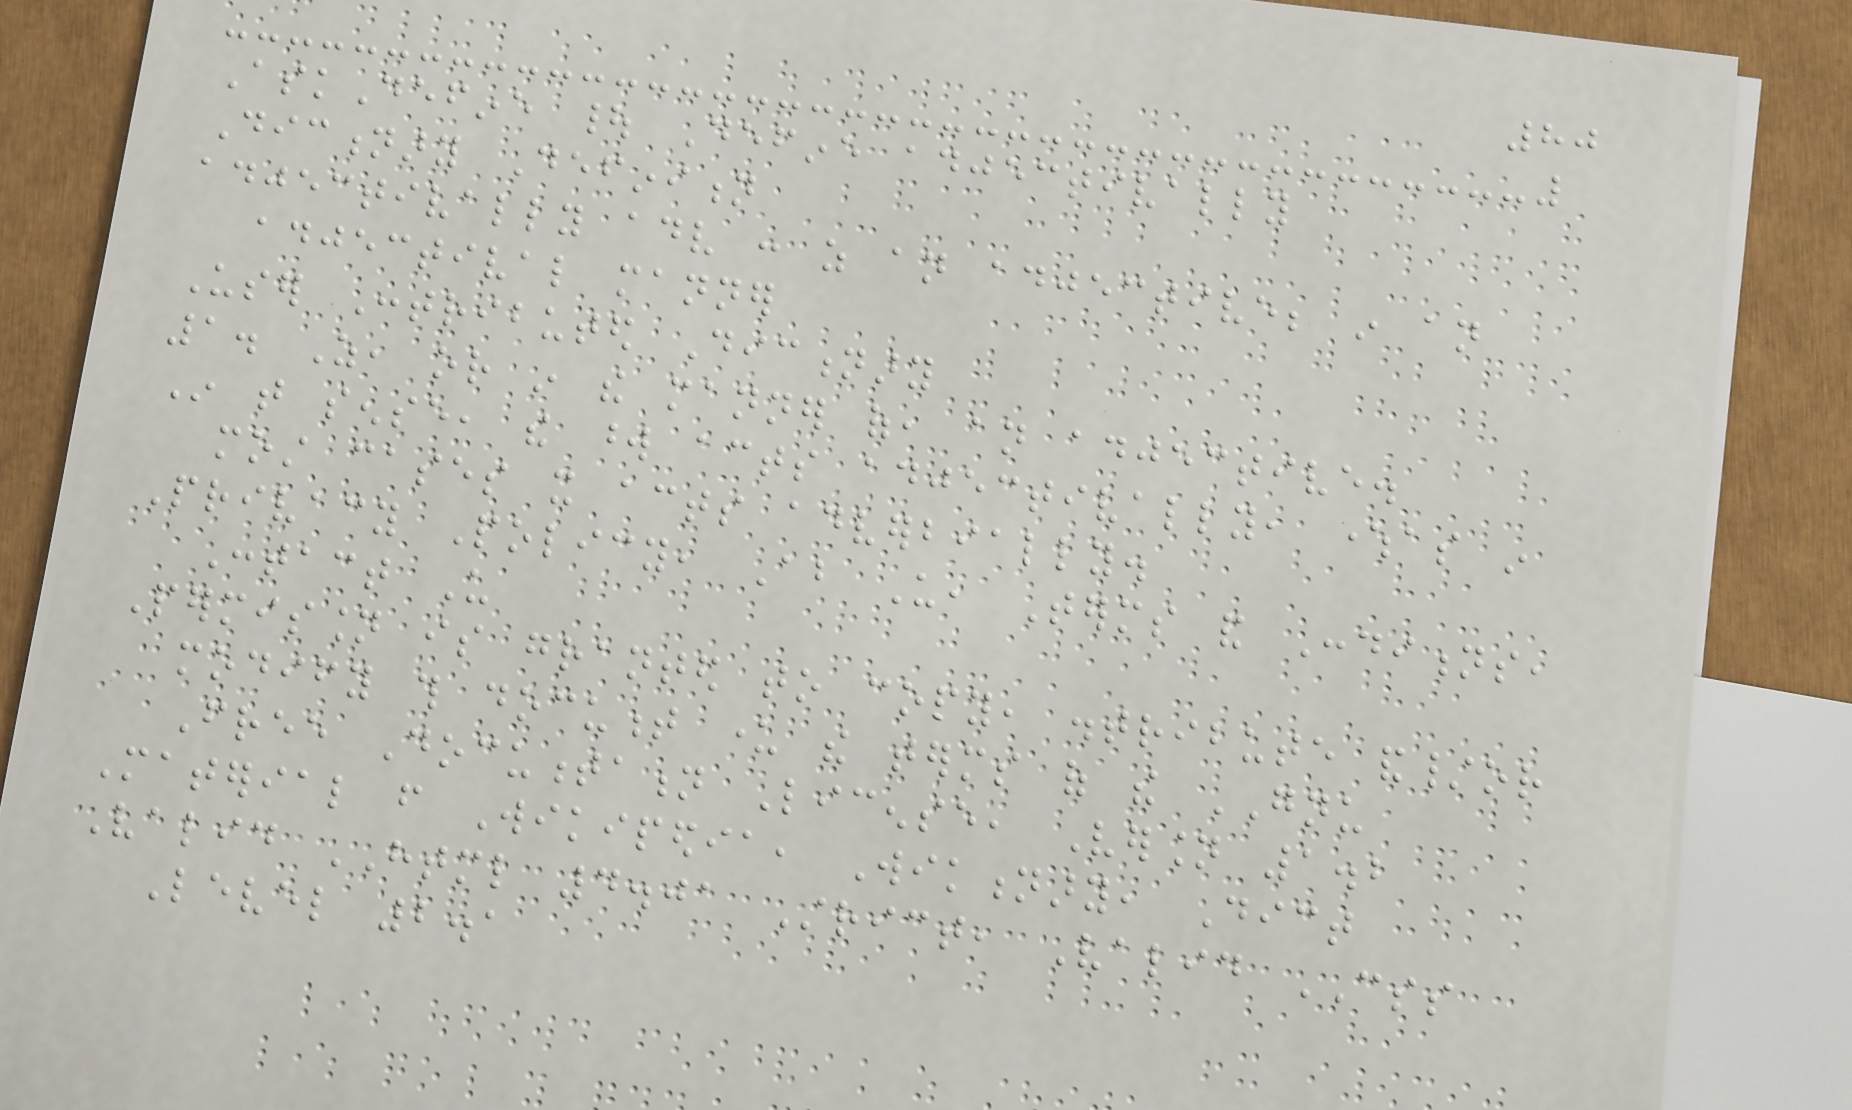80
AskDefine | Define adjectivally
Dictionary Definition
adjectivally adv : as an adjective; in an
adjectival manner
User Contributed Dictionary
1. As, or in the manner of, an adjective.
In that sense, the word acts adjectivally, whereas in
most cases it acts adverbially.
Privacy Policy, About Us, Terms and Conditions,
Contact Us
Permission is granted to copy, distribute and/or
modify this document under the terms of the GNU
Free Documentation License, Version 1.2
Material from Wikipedia, Wiktionary, Dict
Valid HTML 4.01 Strict, Valid CSS
Level 2.1
